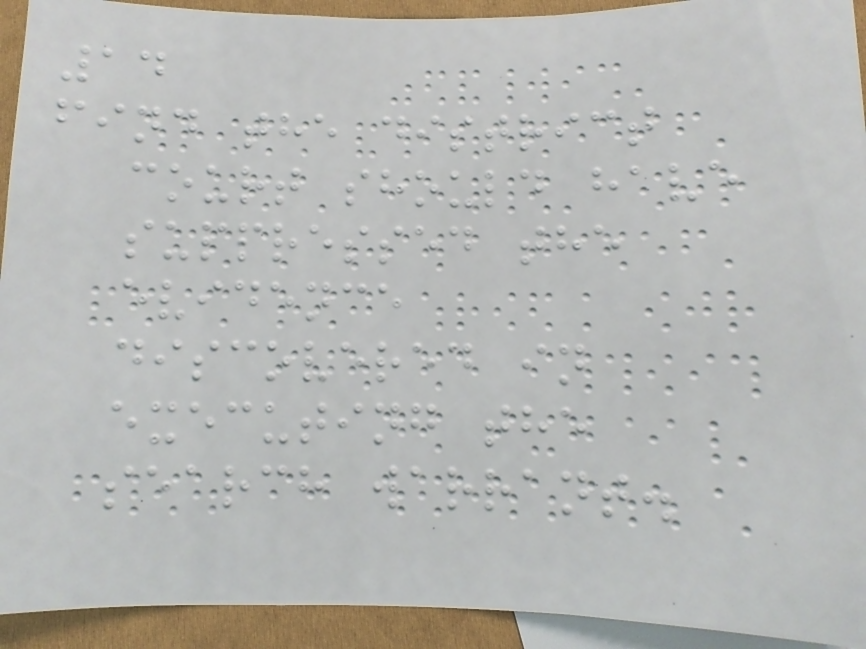14
find the district
court should have
suppressed the
evidence
discovered in
executing the
search warrant.
